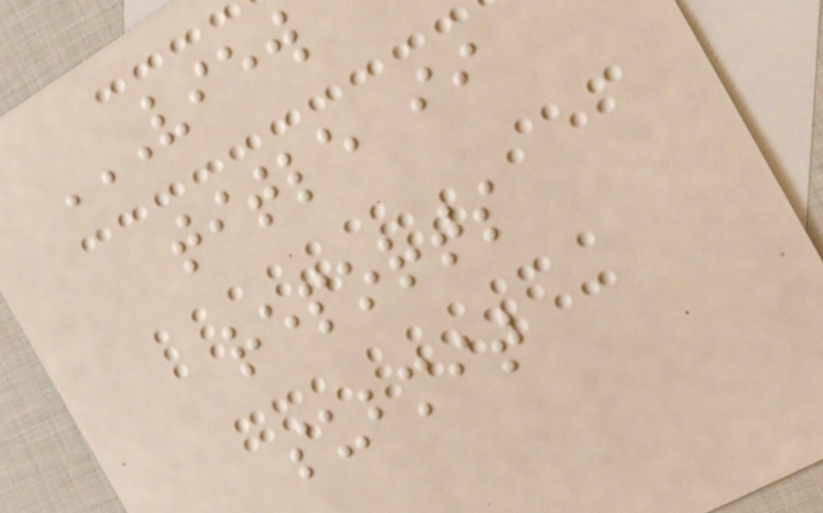VIEW
TITLE II
REPORTS
SUBMIT
